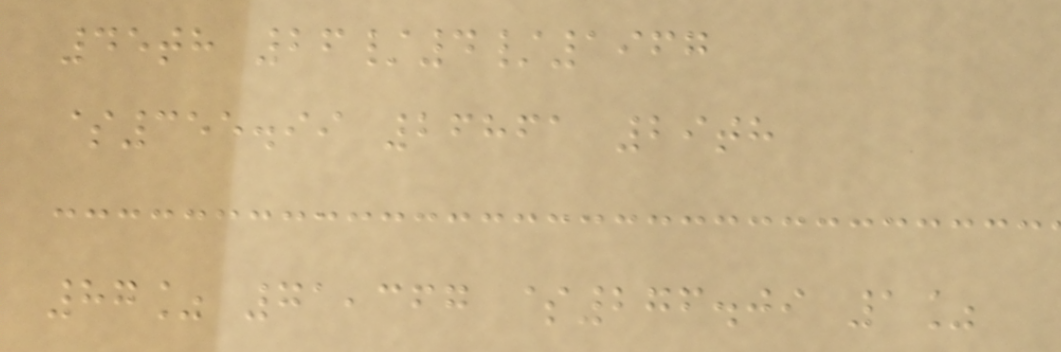45th 26/4/1967
$355.99 26861 29th
87% 71,367 $276.09 1%
